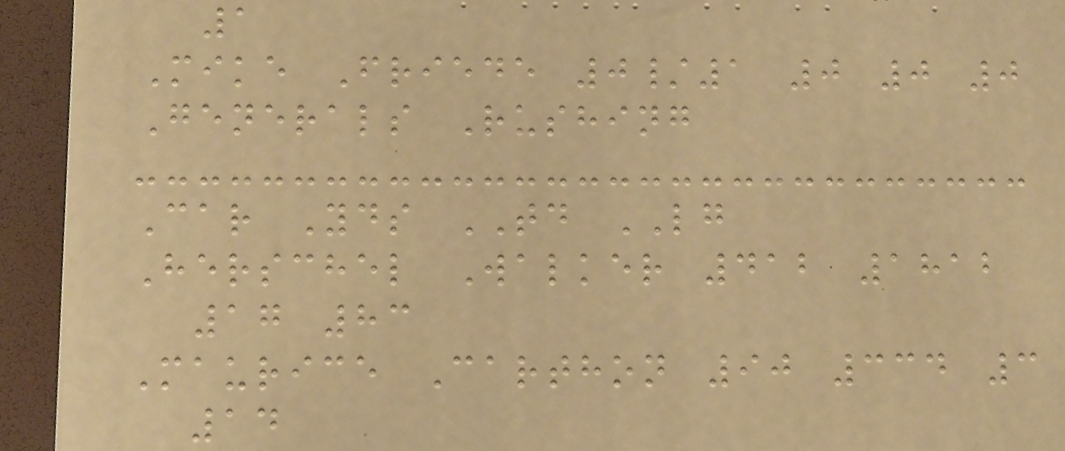1
Mike Friede 0/1 0 0 0
Generals Rushing
Car Yds TD LG
Herschel Walker 412 1812
17 83
Maurice Carthon 90 334 3
14
